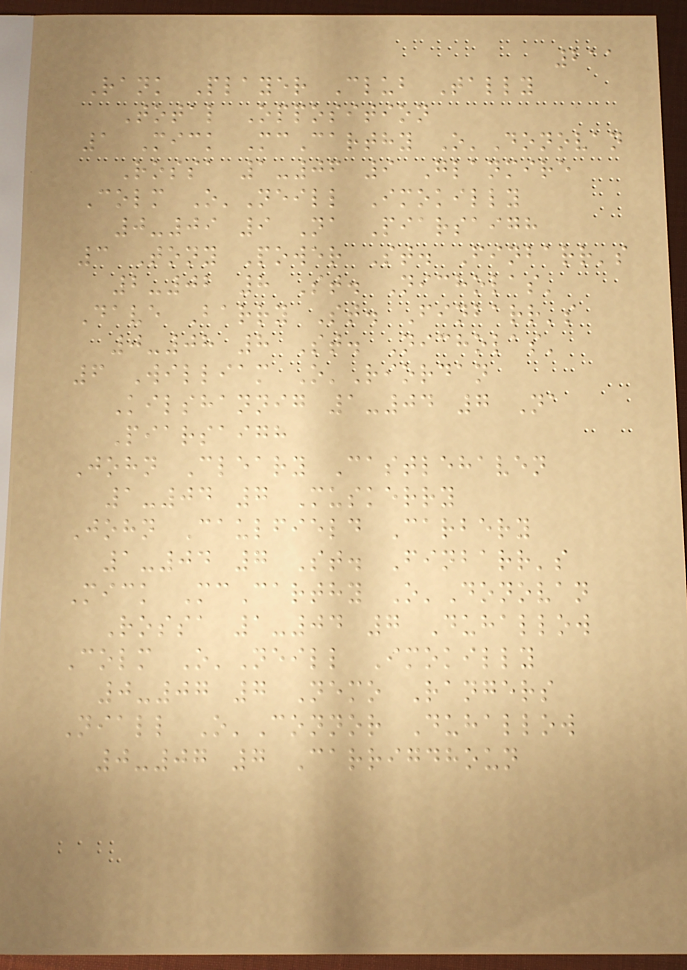211
Rank Player Club Tally
Total Opposition
1 Mick McCarthy O'Donovan
Rossa 1-06 9 Glanmire
Colm O'Neill Imokilly
0-09 9 Na Piarsaigh
3 Tony Power St. Finbarr's
2-02 8 St. Nicholas'
Dave Barry St. Finbarr's
0-08 8 St. Nicholas'
6 William O'Riordan
Kilshannig 1-04 7 Na
Piarsaigh
John Cleary Castlehaven
1-04 7 Muskerry
John Caulfield Carbery
1-04 7 St. Finbarr's
Mick McCarthy O'Donovan
Rossa 1-04 7 Duhallow
Colm O'Neill Imokilly
0-07 7 Nemo Rangers
Niall O'Connor Duhallow
0-07 7 Carrigdhoun
